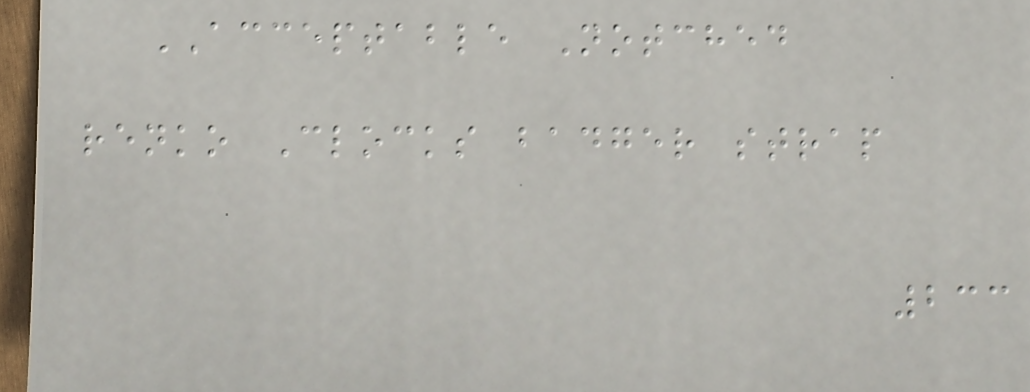ACCEPTABLE Notched
renko Clocks badger strap
233
